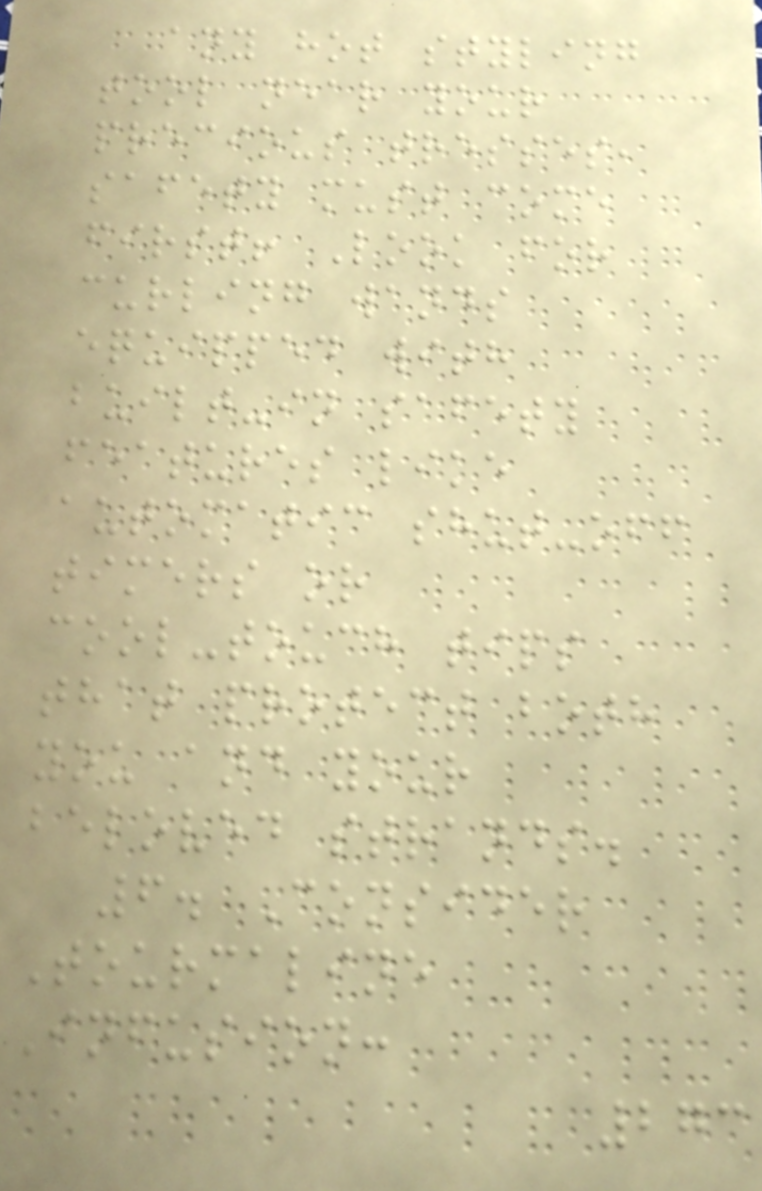any hot styling
tool near your
precious tresses,
safety must come
first! Look for
curling wands
equipped with
built-in safety
features like
automatic shut-off
timers or
cool-touch tips
that protect both
you and your
beloved strands.
6. Consider
Tourmaline
Infusion:
273
